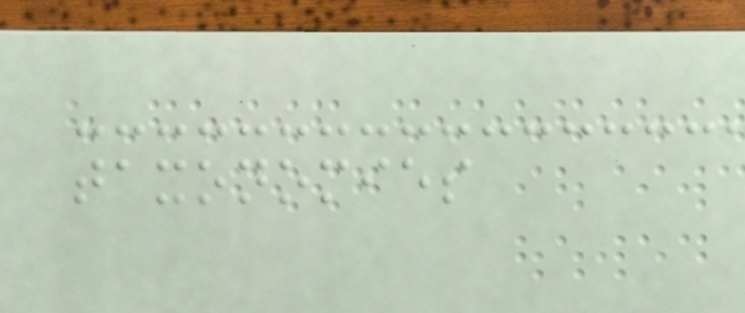taxonomies
